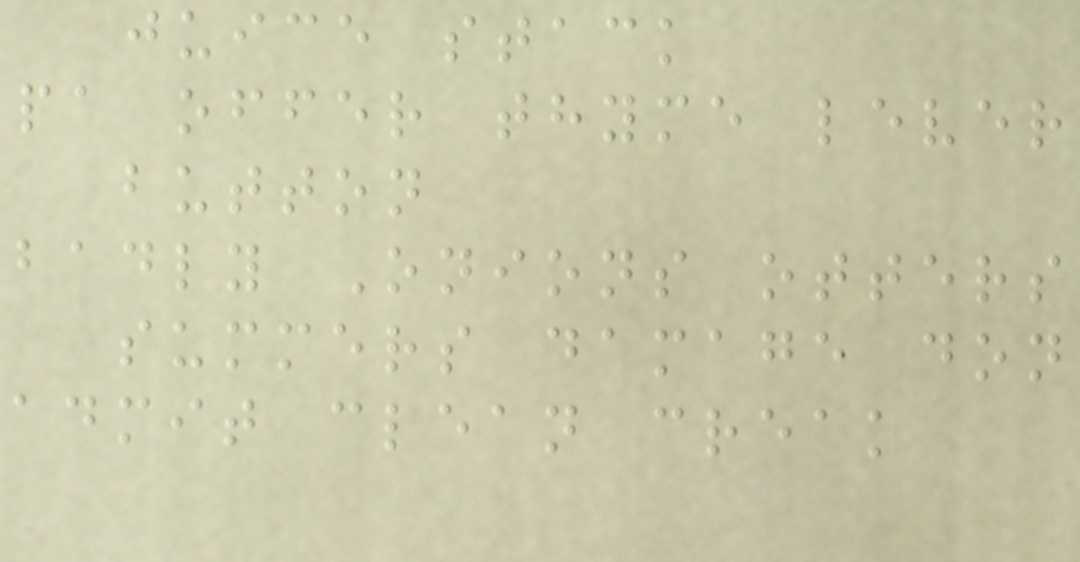juice stack
pa offer thyme lever
button
badly Onions otters
summers damage don
admit clean creak
